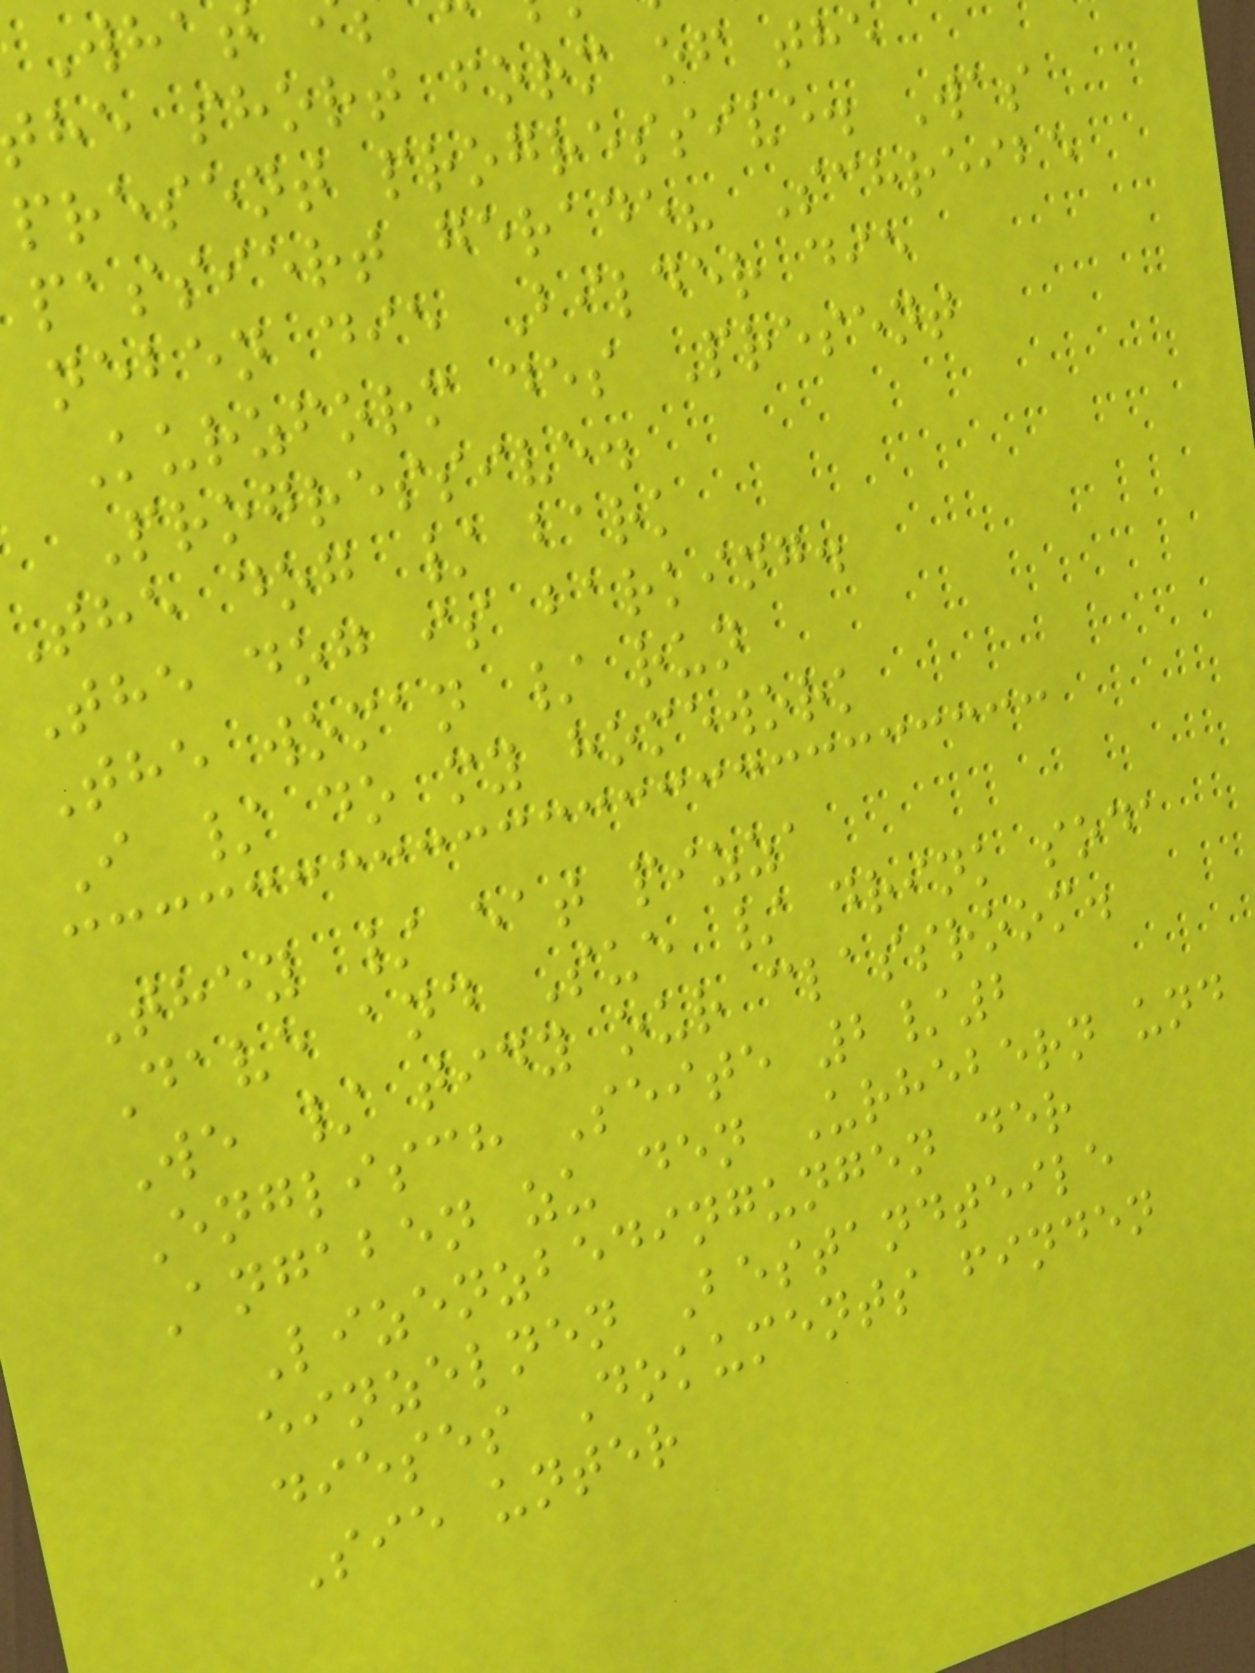he short form of the
present progressive. Was
passiert gerade? Schreibe
neben die Bilder die
Kurzform des Present
Progressive.
the dog / bark
The dog is barking.
The woman / run
I / do my homework
They / eat pizza
Dave and Sue / drink soda
We / tidy our classroom.
Englisch Seite 2/2
Angaben zu den Urhebern und
Lizenzbedingungen der
einzelnen Bestandteile
dieses Dokuments finden
Sie unter
